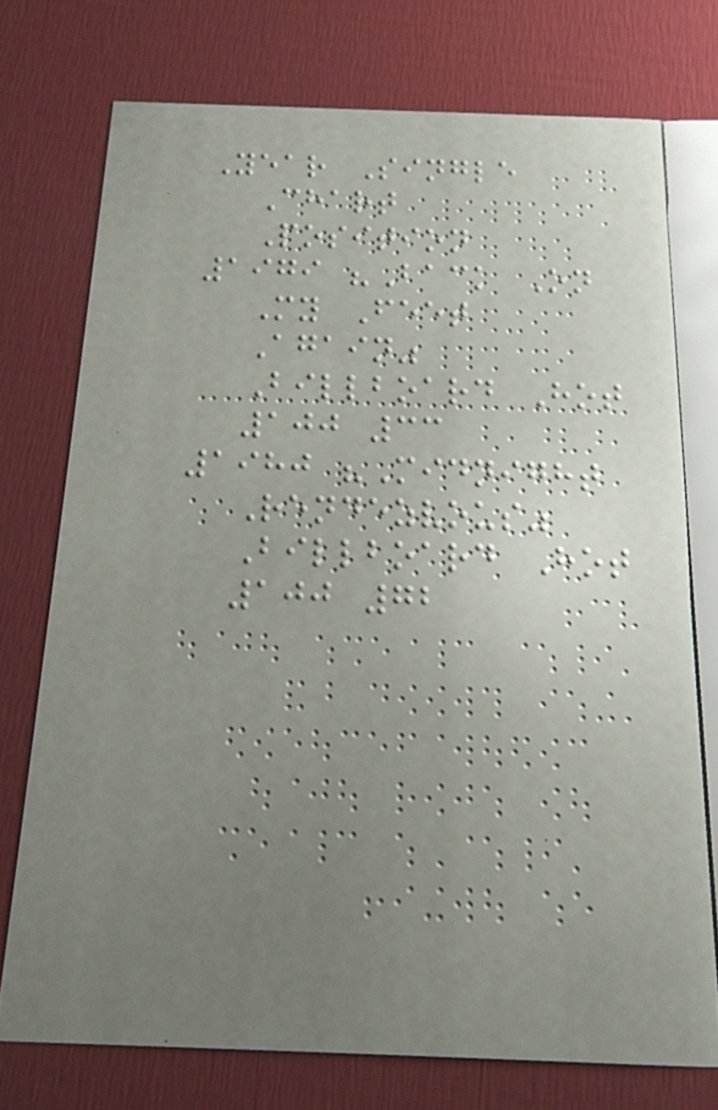Year Single
Chart
Position
1979 "Back On
My Feet
Again"
Billboard Hot
100 33
1980 "Midnight
Rendezvous"
Billboard Hot
100 72
